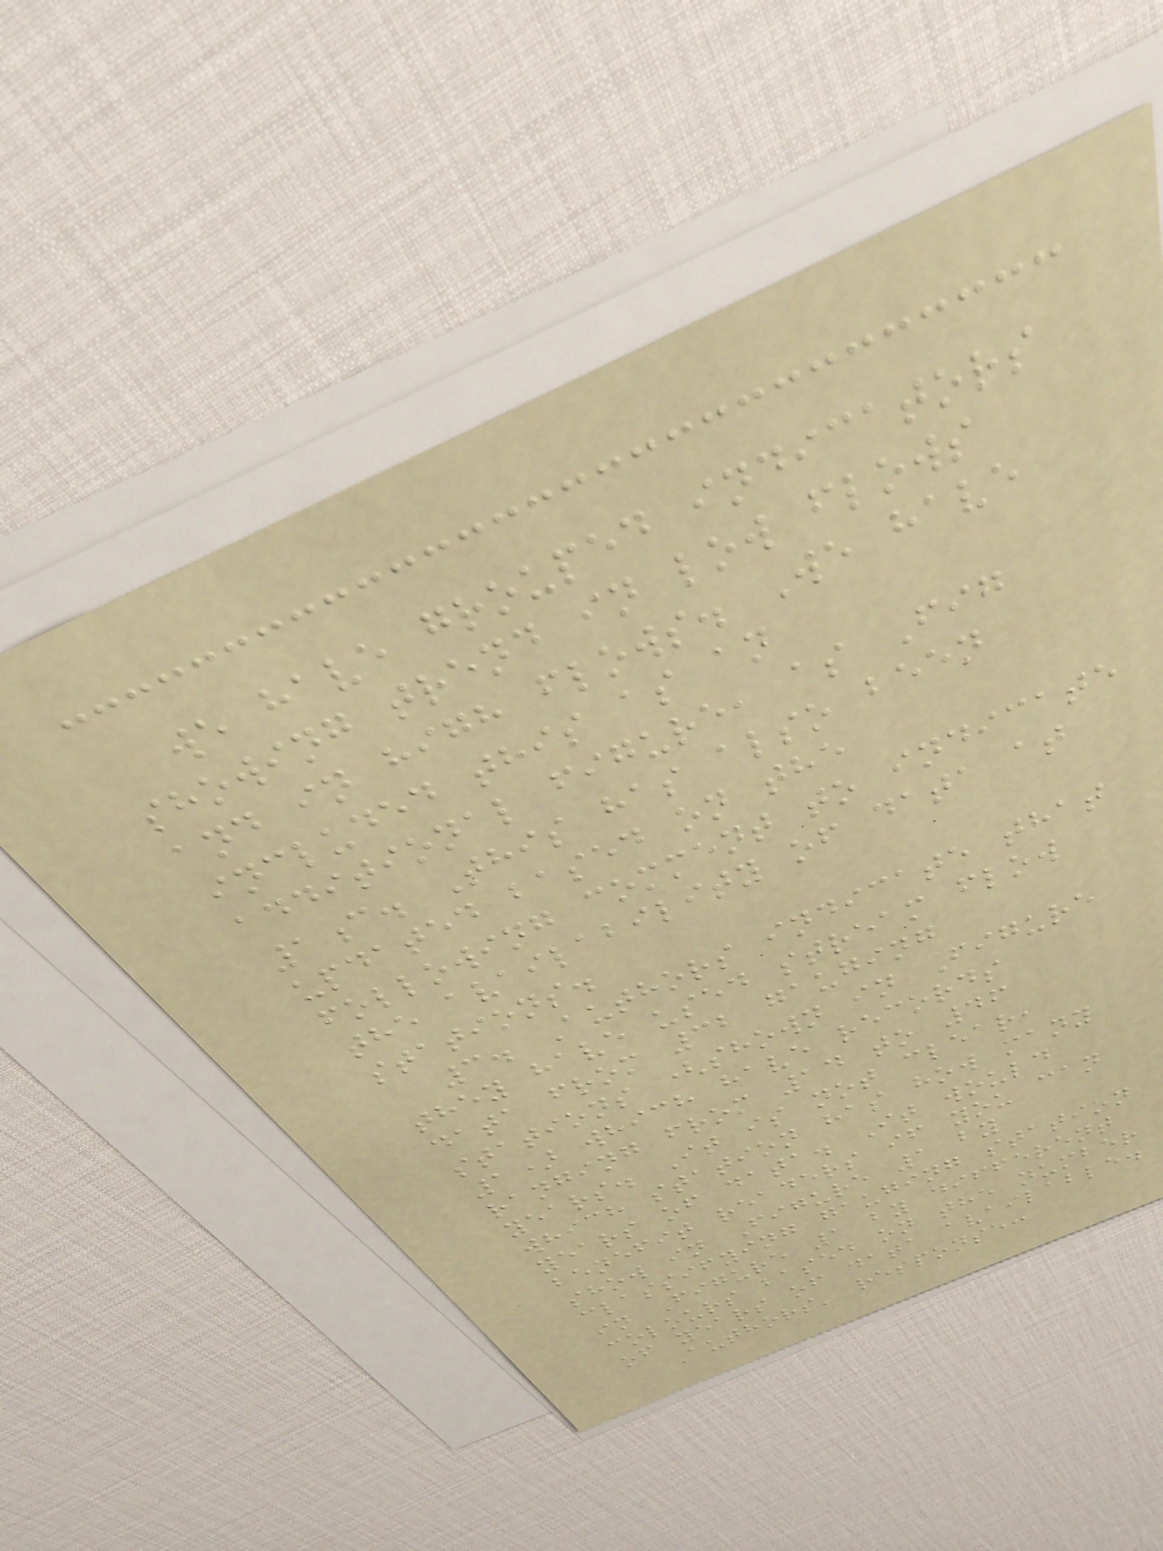we have grouped indicators
showing trend in low flows
and in high flows. We have
included this as an
additional figure, as Fig
1c. This has also been
updated based on the
following comment to indicate
the availability of data at
stations.
3. Authors indicate that
they have used stream flow
data from 32 gauging
stations (shown in Figure
1) which have records
ranging from 14 to 46
years. It is not clear,
which station has how many
years of data. It would
benefit readers if you can
show in Figure 1 by
classifying gauging station
in Figure 1 by different
colours based on the number
of years of data available.
Authors' response:
